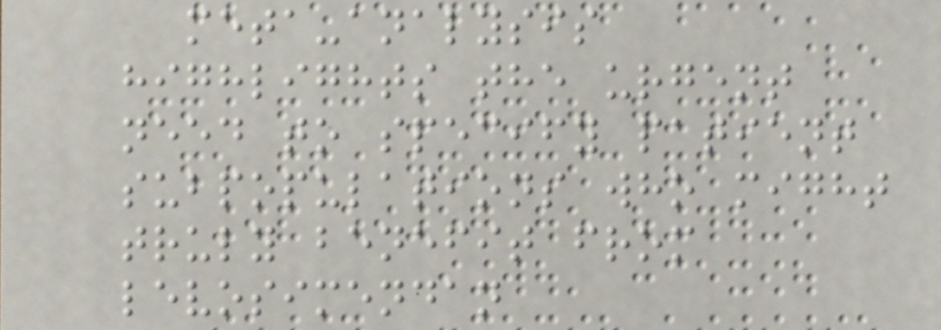meta-analysis
highlights the urgent
need to specify patient
subpopulations who might
truly benefit from
levosimendan
